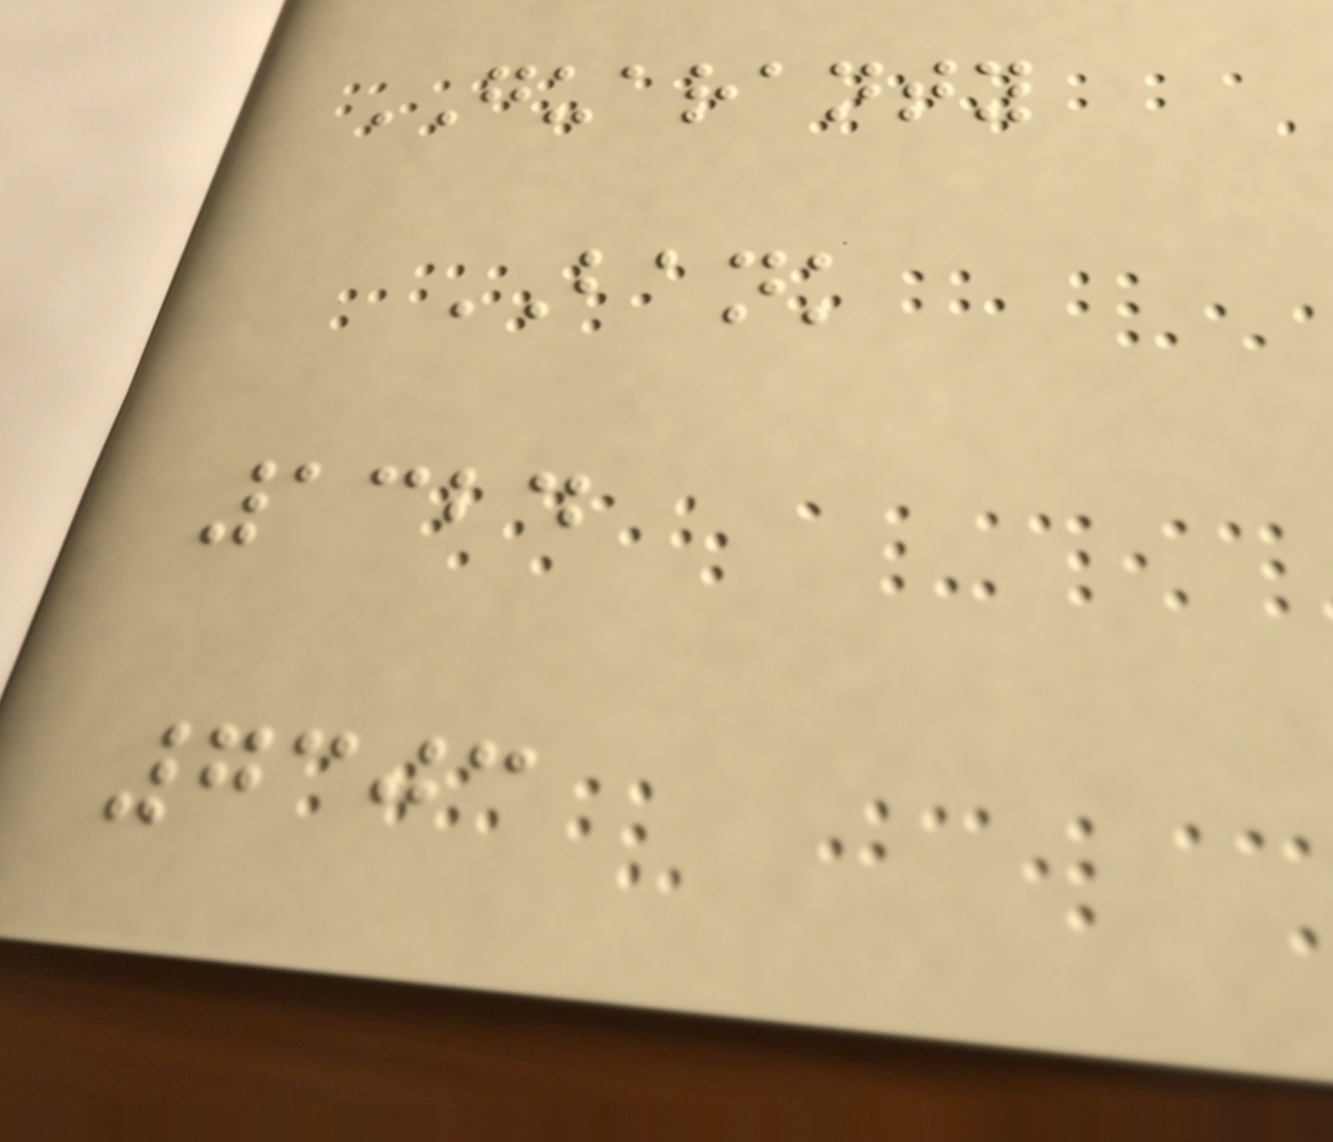GUARANTY
BANK
1324
7303
